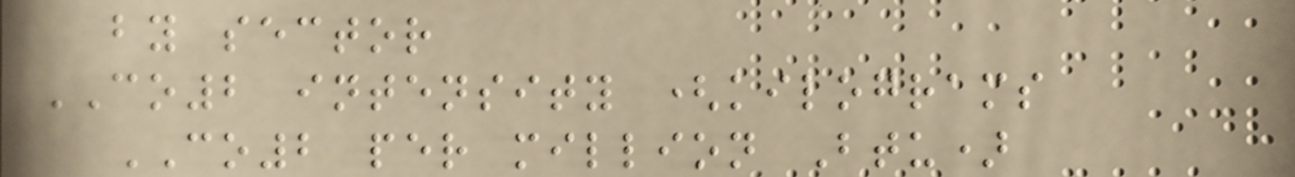by sector
CO2 intensity (kilograms
CO2 per million Btu)
